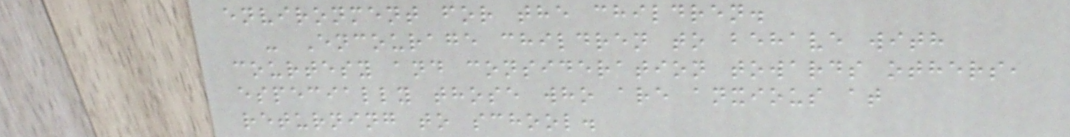environment for the children.
- Encourage children to behave with
courtesy and consideration towards others,
especially those who are anxious at
returning to school.
